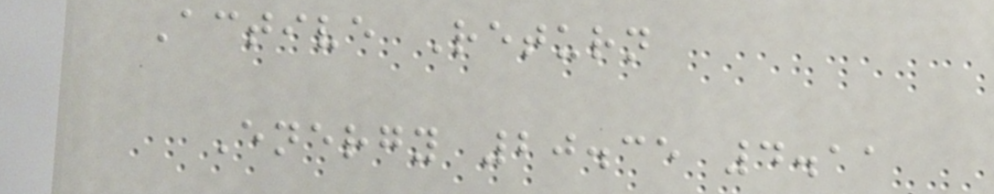Active Return
Energy 20.35 4.11
